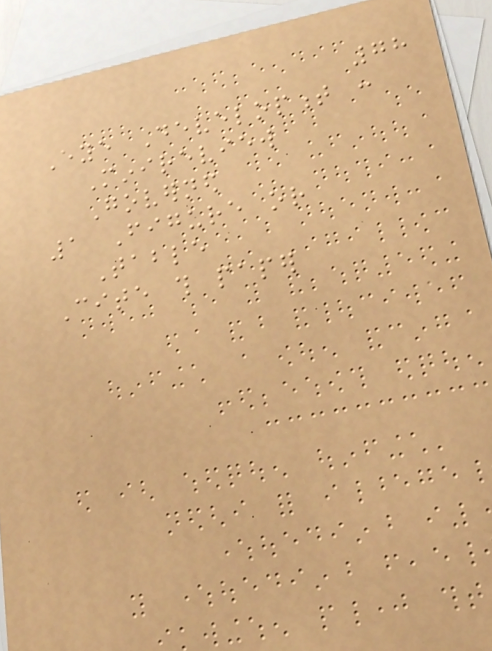78
Eye Development :
Minireview
Governed
1 Figure or
Table
Cite this paper
